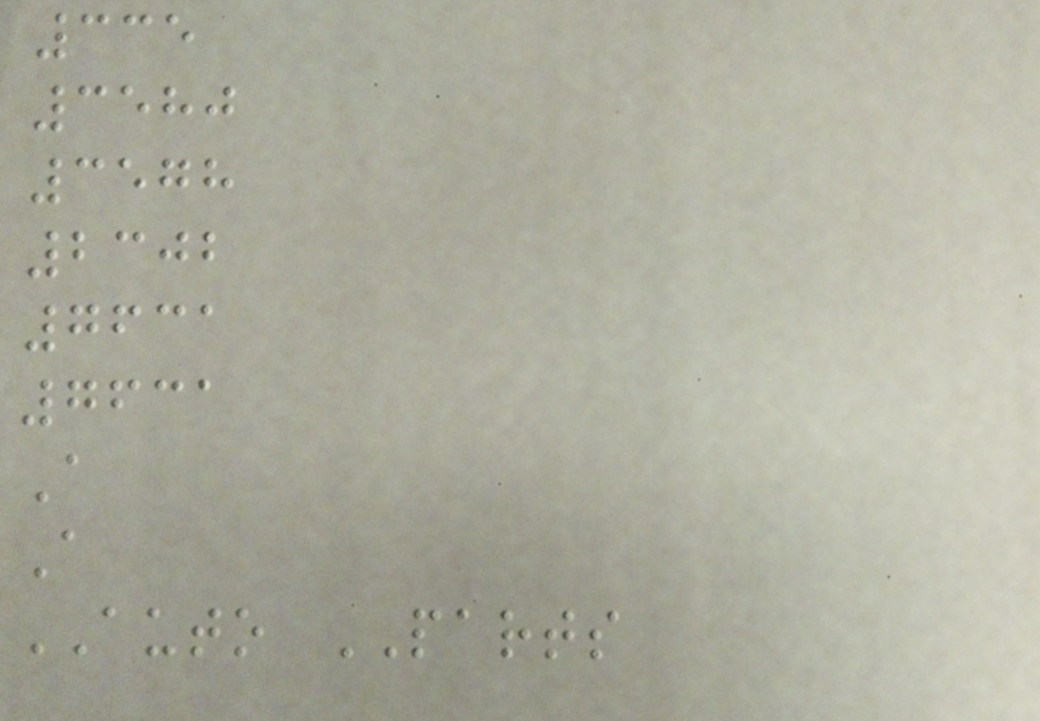335
3580
3578
2302
7631
7631
A
A
AUTO PARTS
